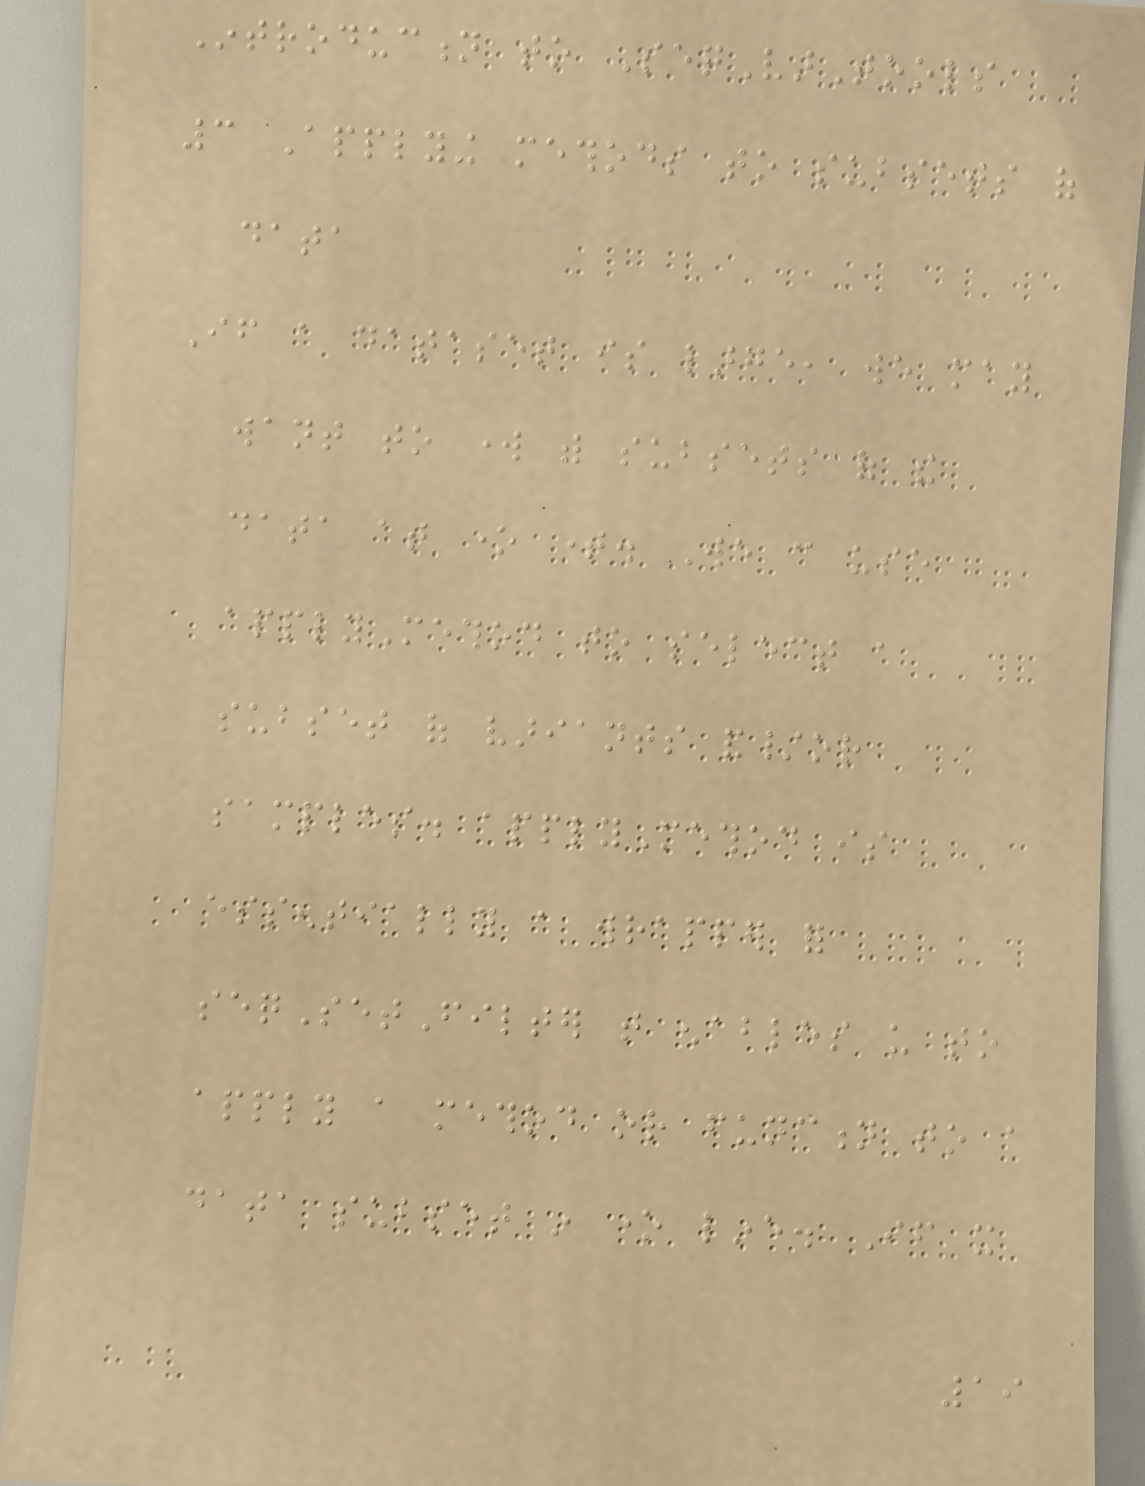Introduction to SeqVarTools
3 Applying methods to subsets of
data
If a dataset is large, we may
want to work with subsets of the
data at one time. We can use
applyMethod to select a
subset of variants and/or
samples. applyMethod is
essentially a wrapper for
seqSetFilter that enables us to
apply a method or function to a
data subset in one line. If it
19
